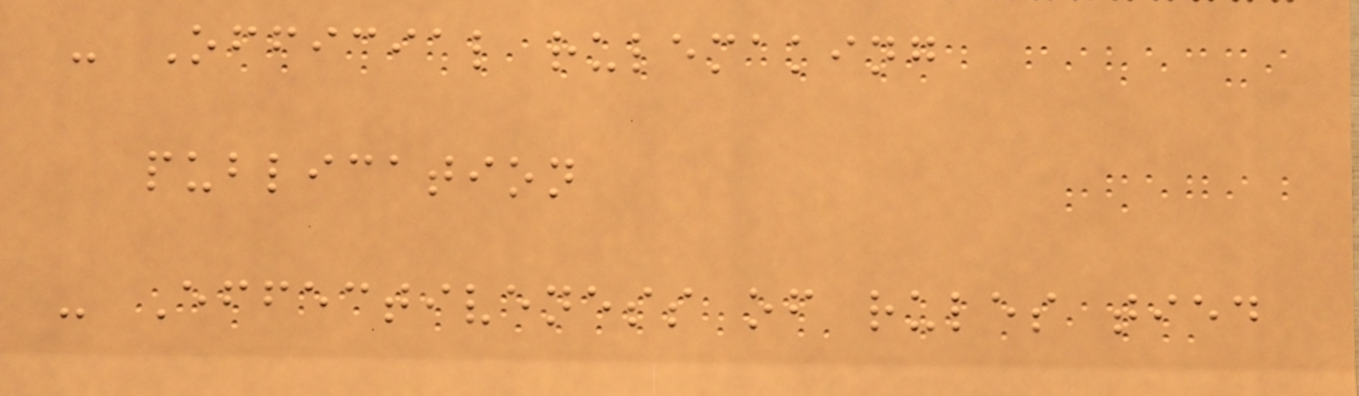- Official rulemaking
publication
- Effectiveness of rules tied
